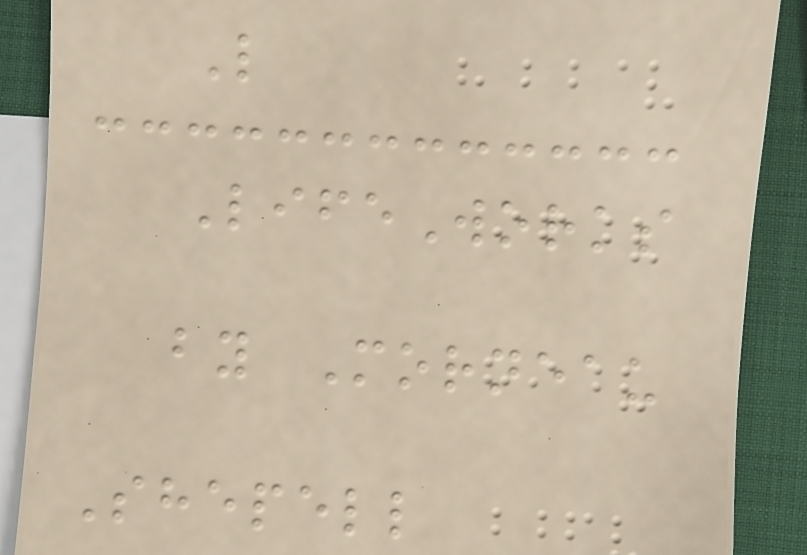L
LifeWorks
by Morneau
Shepell
